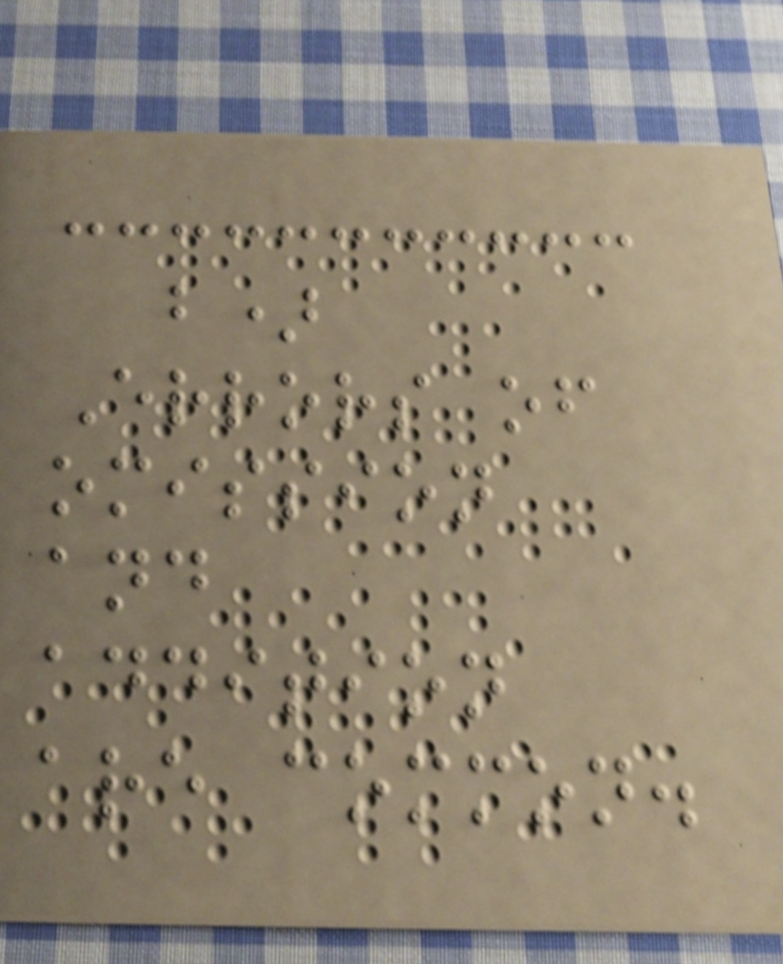b)
Errors of
omission
and
addition
are common.
